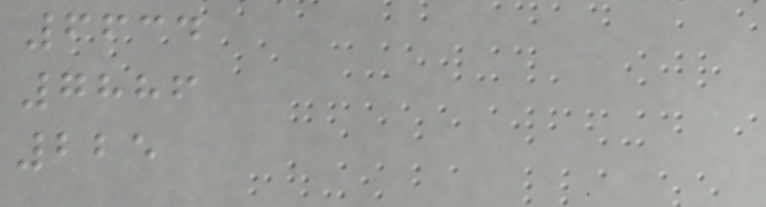6634
7886
225
